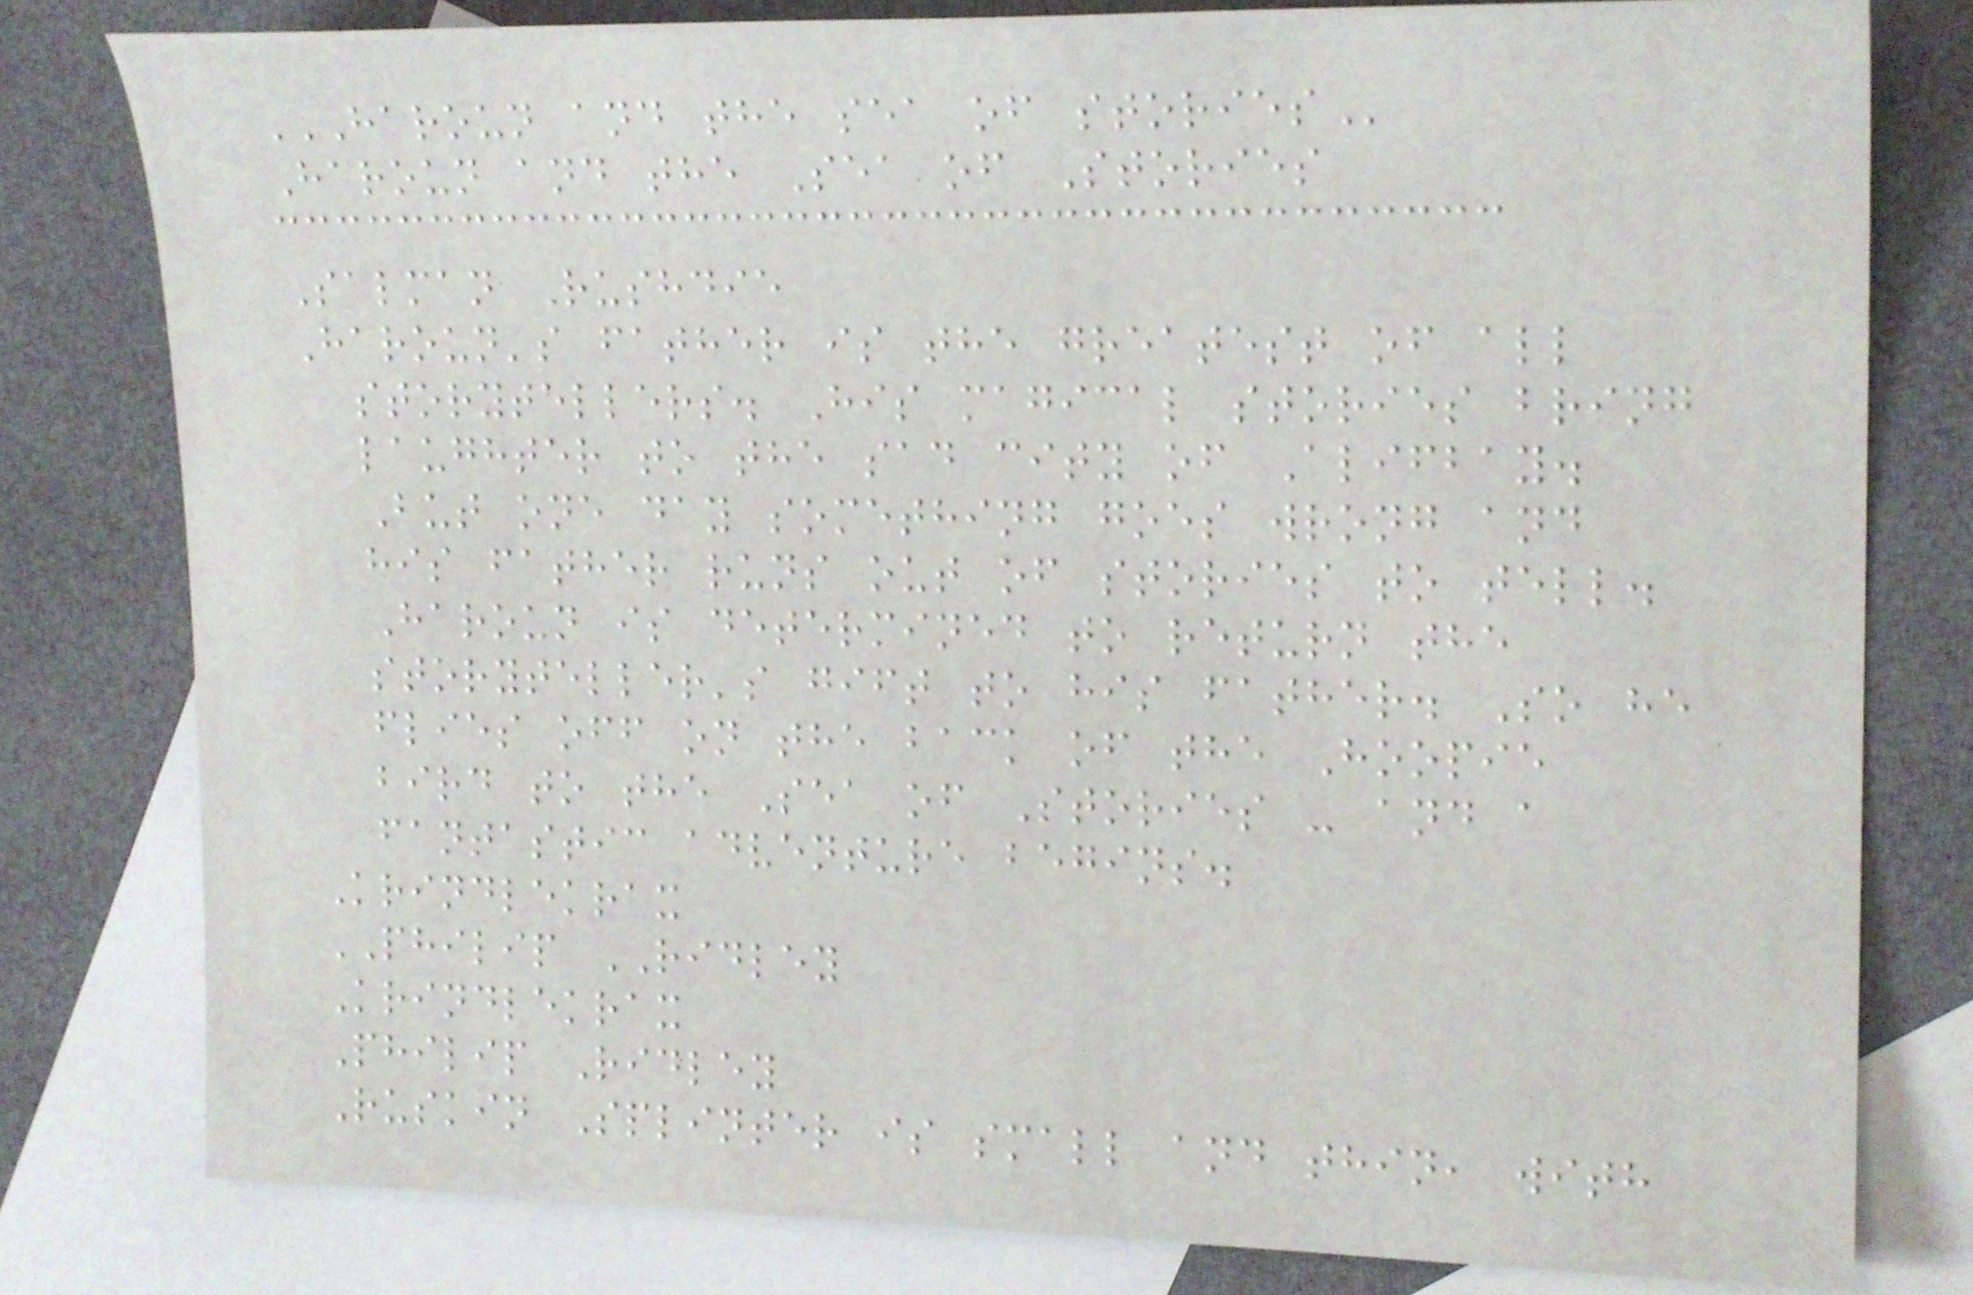HAROUN AND THE SEA OF STORIES
Haroun and the Sea of Stories
Salman Rushdie
Haroun's father is the greatest of all
storytellers. His magical stories bring
laughter to the sad city of Alifbay.
But one day something goes wrong and
his father runs out of stories to tell.
Haroun is determined to return the
storyteller's gift to his father. So he
flies off on the back of the Hoopie
bird to the Sea of Stories - and a
fantastic adventure begins.
Krindlekrax
PHILIP RIDLEY
Krindlekrax
Philip Ridley
Ruskin Splinter is small and thin, with
